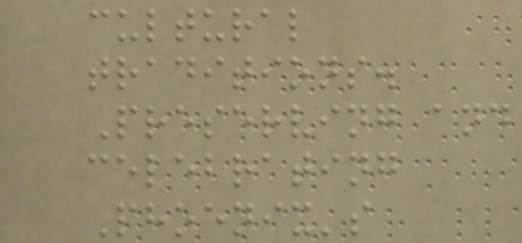cultural
traditions.
Preserving and
celebrating
Phoenix's
